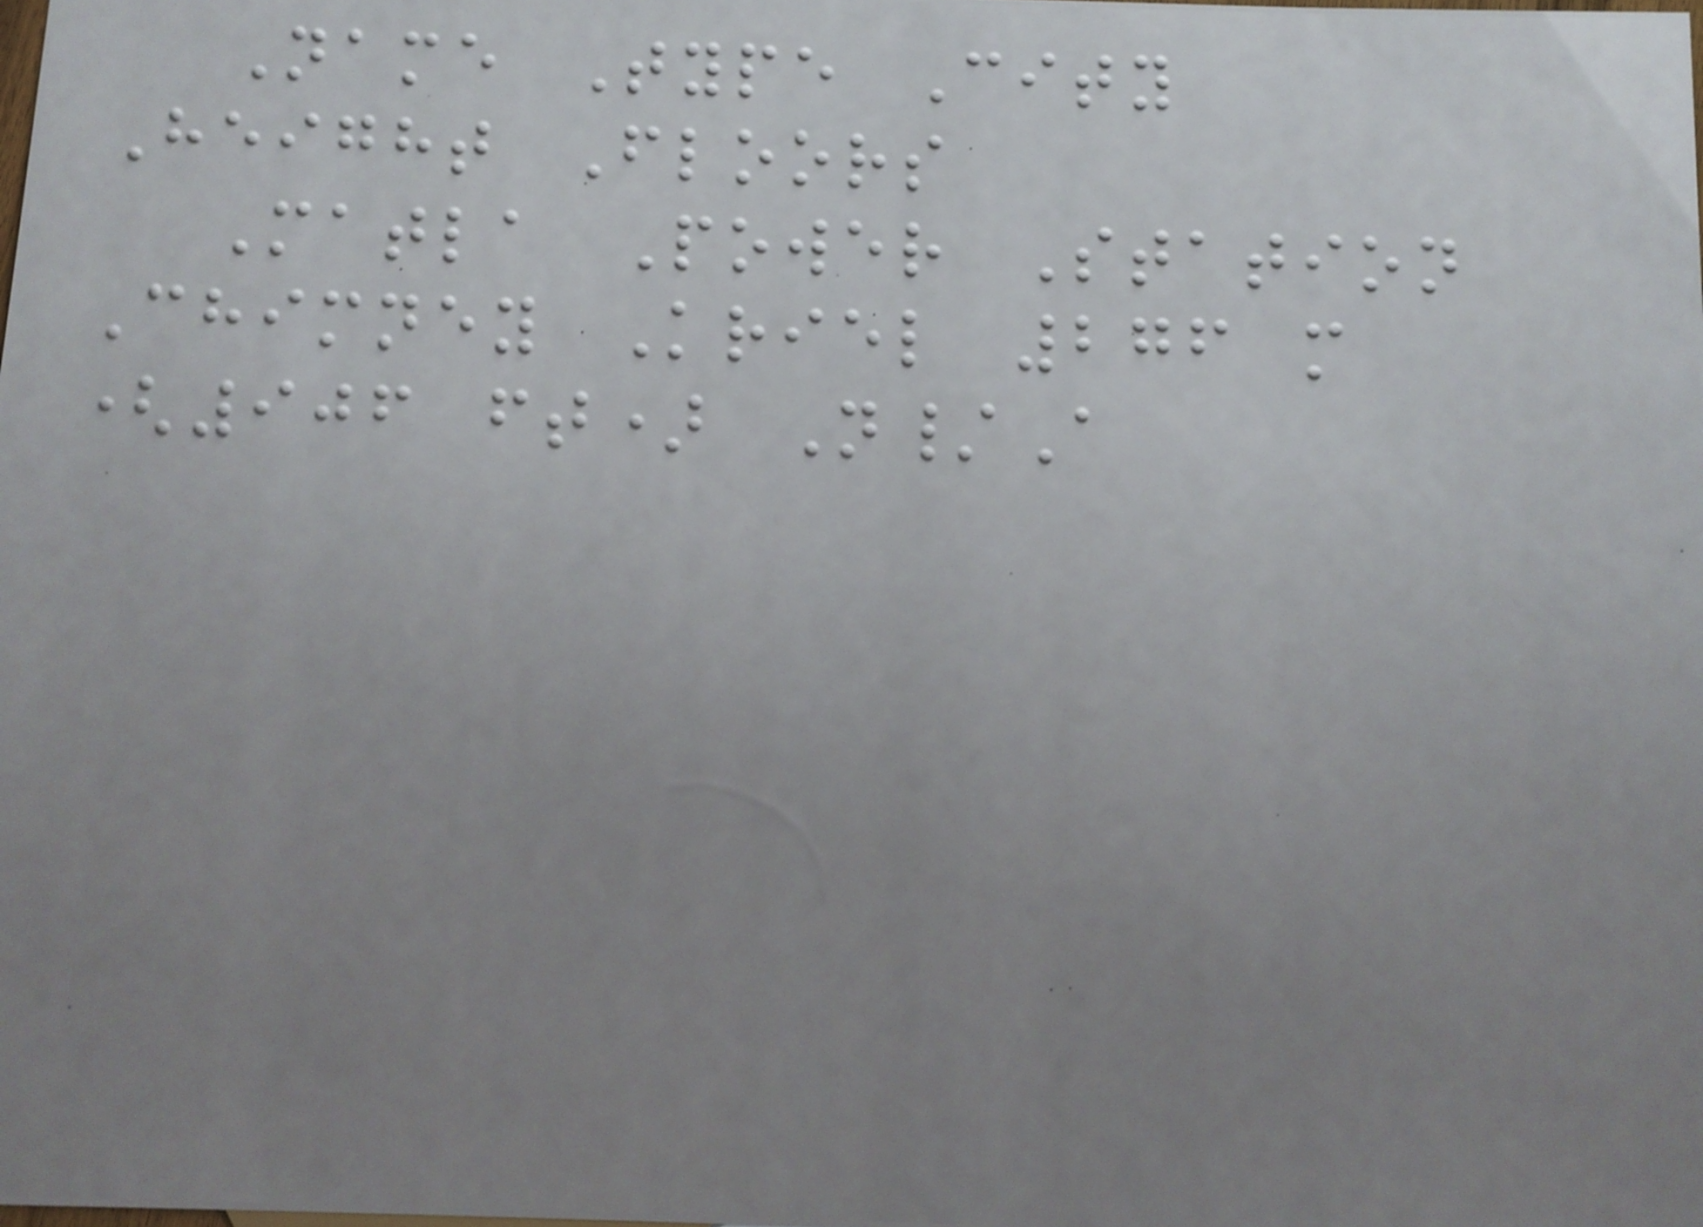Name Type City
Height Floors
Matla Power Station
Chimney Kriel 276 m
(906 ft) N/A
